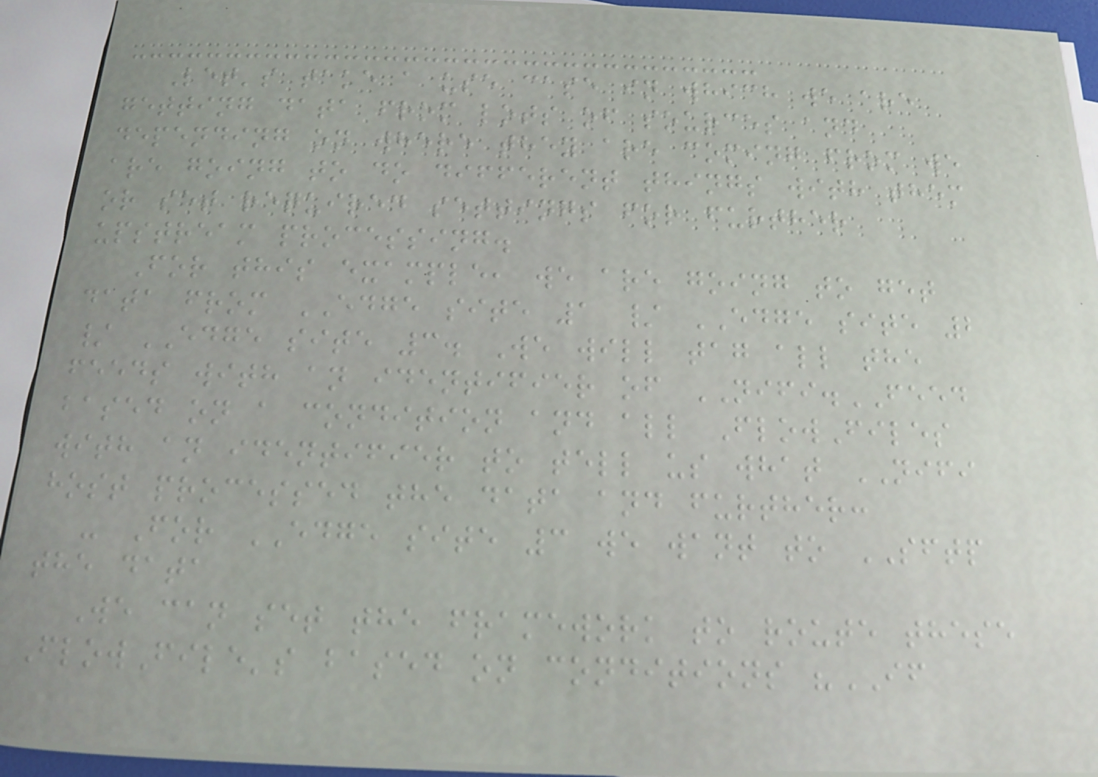Let's take a use case in which we are
getting data from lots of sources and
depending on where they are coming from we
are going to do different things with them
or set required settings for further
upstream processing.
For this example, we are going to get
data from EDGE site 1 / EDGE site 2
/ EDGE site 3. We will tag all the
feeds with an identifier of NIFI.FEED
based on a condition and all FlowFiles
with an identifier to tell us what NIFI
host processed the data and further:
- For EDGE site 3 we want to SFTP
the data
We can set the framework to route these
FlowFile's based on conditions "IF
